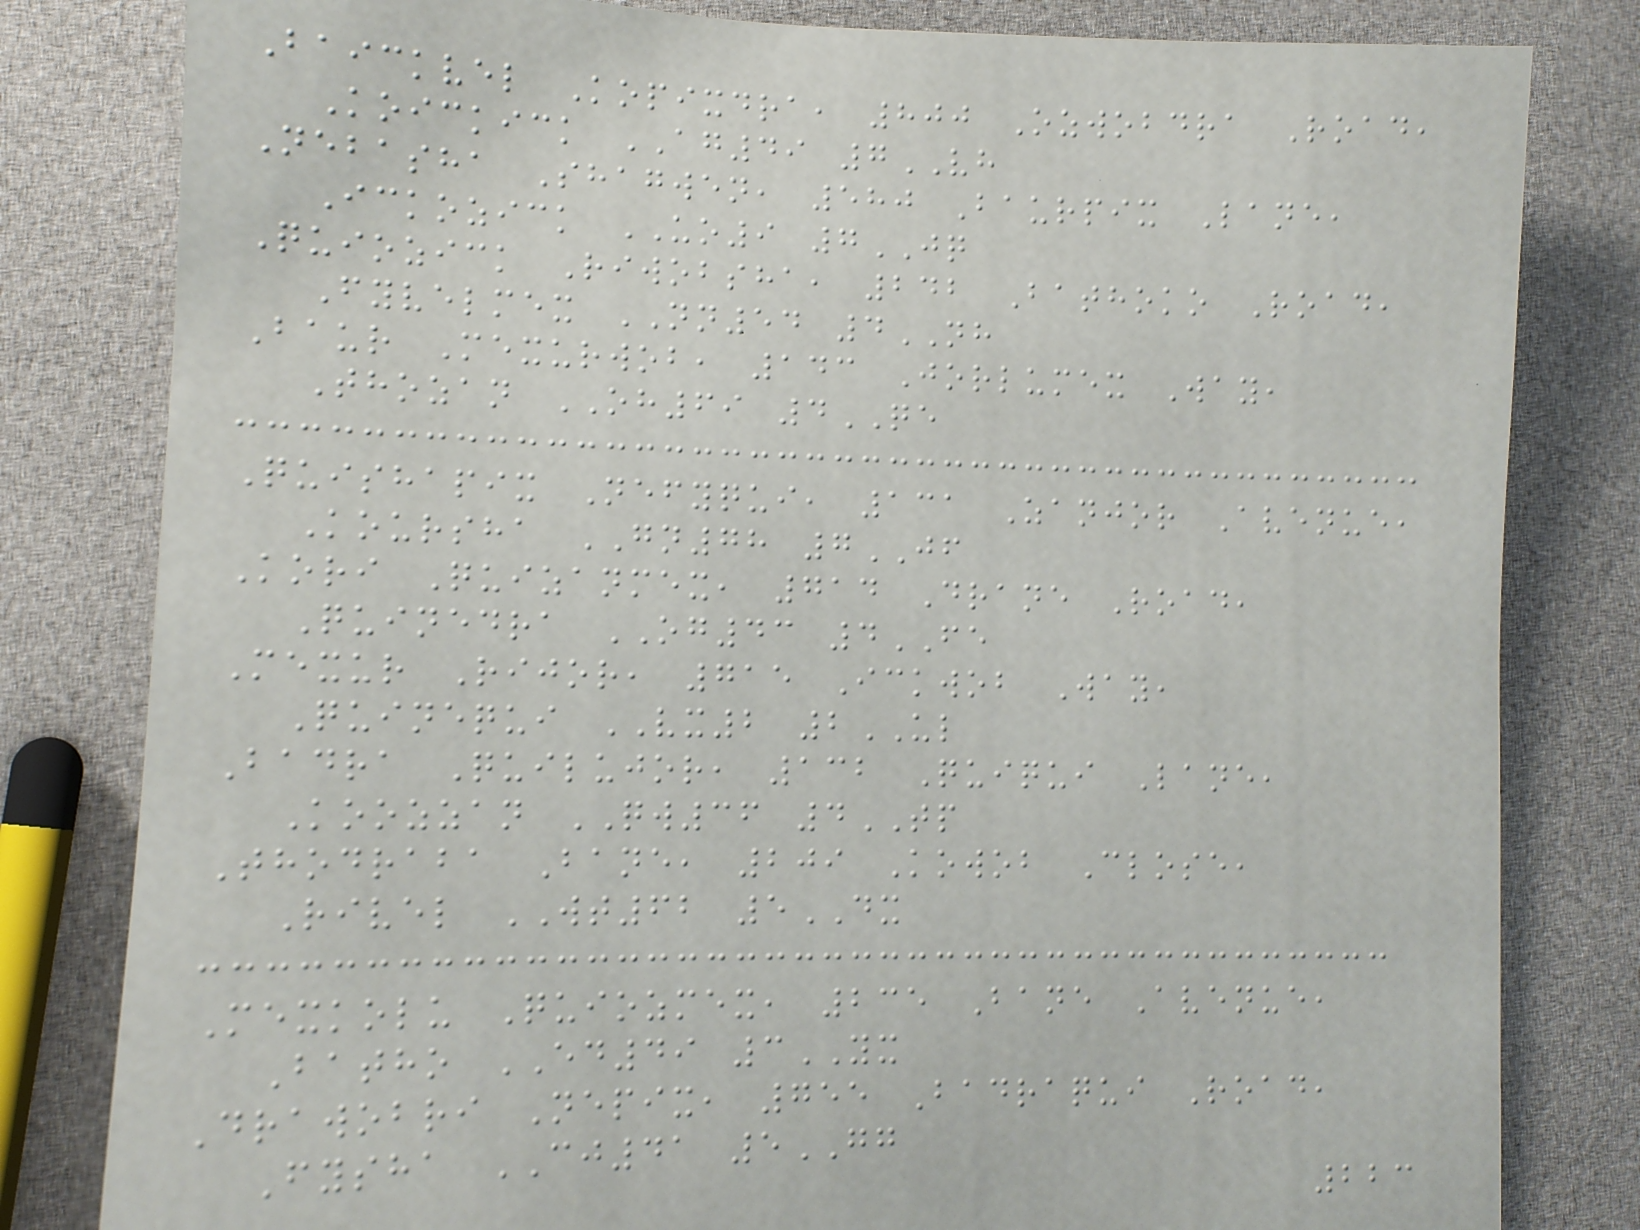Baickvel Kopixdra, 800 Ozwobdra Road,
Koickick AG49 7VH
Nebasha Shagwen, 580 Baurpix Lane,
Ickozick UO9 7JQ
Quiozick Riwobsha, 242 Bathoko Road,
Fyvelmex NN54 4NH
Baur Mexurwob, 143 Jorlumex Way,
Thozan OH69 4QE
Quishapix Nefyqui, 131 Zanjor Avenue,
Koursha GN78 7JF
Kori Quizanmex, 714 Drane Road,
Quinedra OG43 4FE
Mexur Rijor, 715 Ickwob Way,
Quinequi VX2 2UL
Badra Quilujor, 132 Quiqui Lane,
Koozzan QW36 4TP
Thodraba Bane, 209 Kowob Close,
Rivel WT62 5DX
Mexkolu Quiozmex, 235 Bane Avenue,
Batho ED49 3YX
Drawobri Nepix, 755 Badraqui Road,
Fysha CJ41 5GG
223
